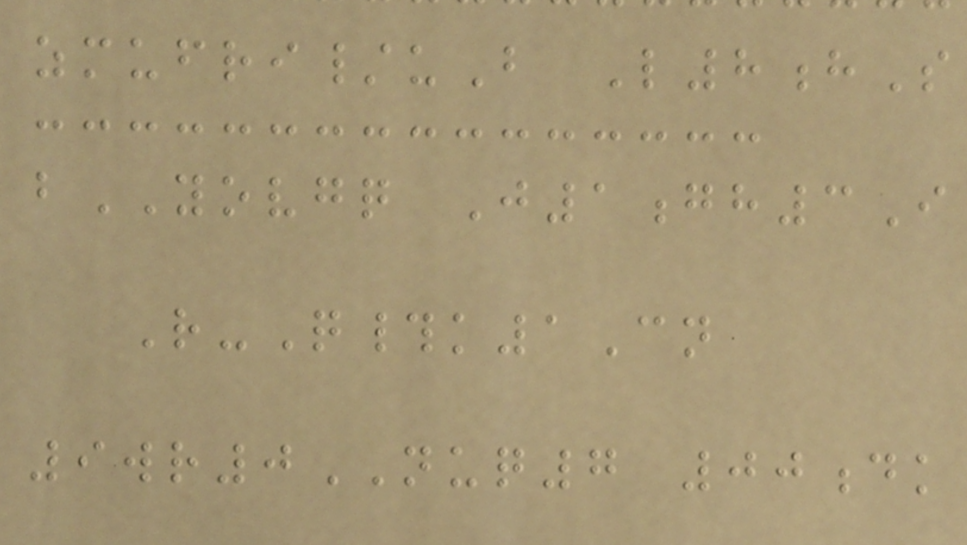zmufri/uB L8hS
bYOVGQ J1gh3I
R-Q#k1Cn
9wr0NUQ7 00dk
